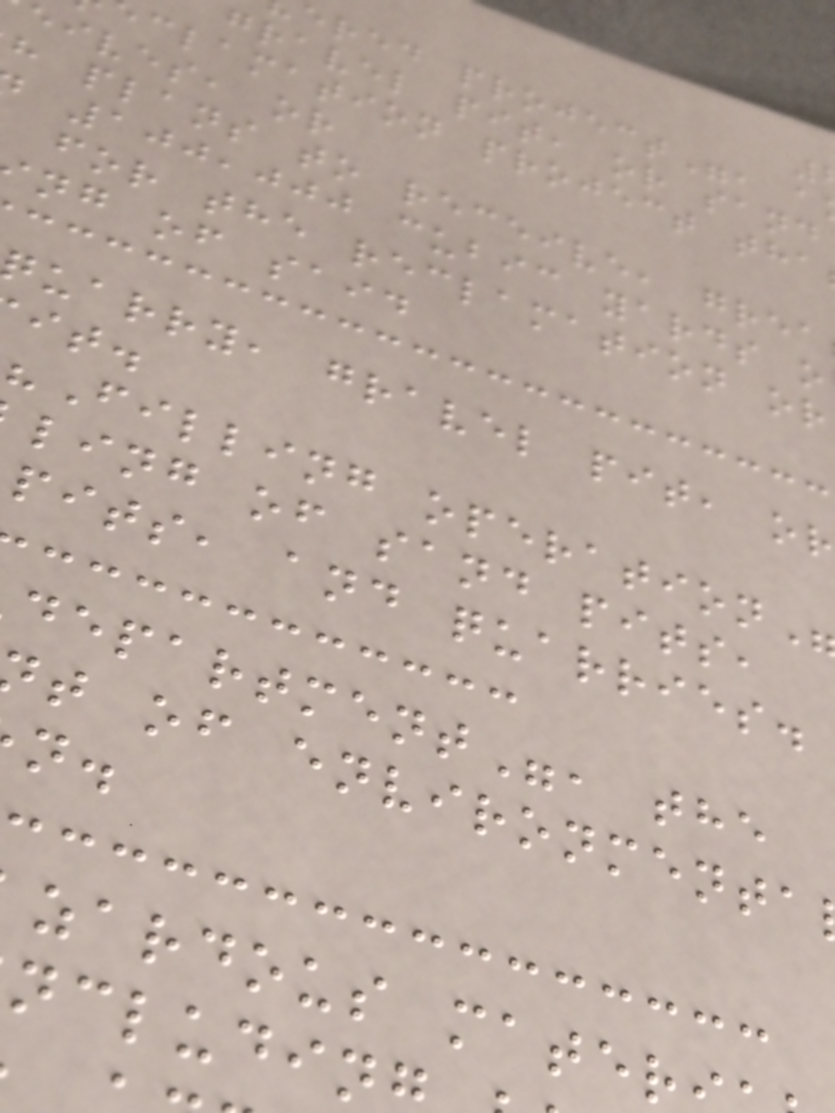ered project", a
gravel pit, or sand
clamation project tha
eives, or
h plans to receive, grea
100,000 cubic yards o
for the reclamation or
ng of said
uarry, gravel pit, or
"Filling operation
ling of sand pits,
pits, and quarries.
department", the
t of environmenta
zardous mater
